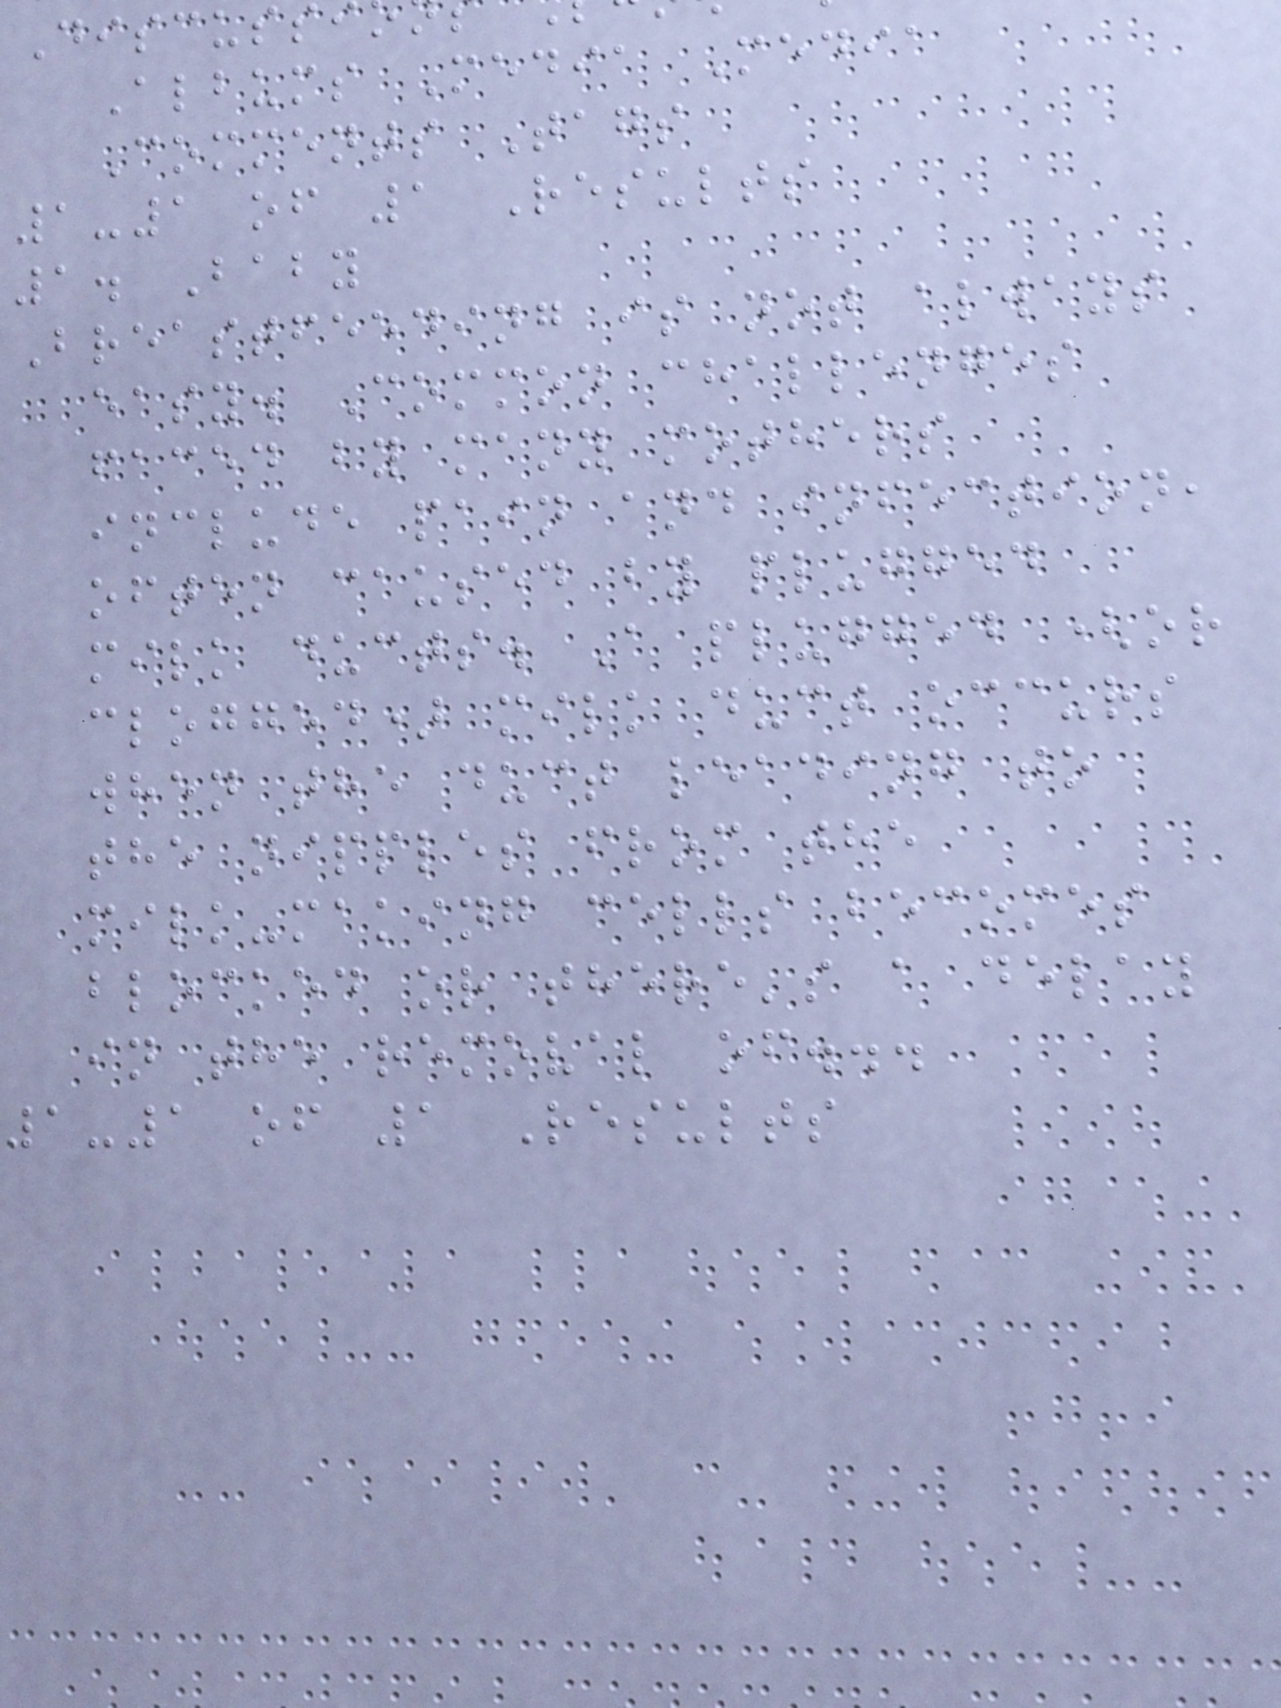Discuss
Albums Media Media
Comments Tags
1-1 of 1 Results
1. Baby
Breastfeeding is not always
easy. Common challenges
faced by many mothers
include pain and infection,
often caused by plugged
milk ducts. A plugged (or
clogged) milk duct occurs
when the duct leading to
the nipples from the
milk-making cells becomes
blocked or there's a delay
in the removal of...
1-1 of 1 Results
